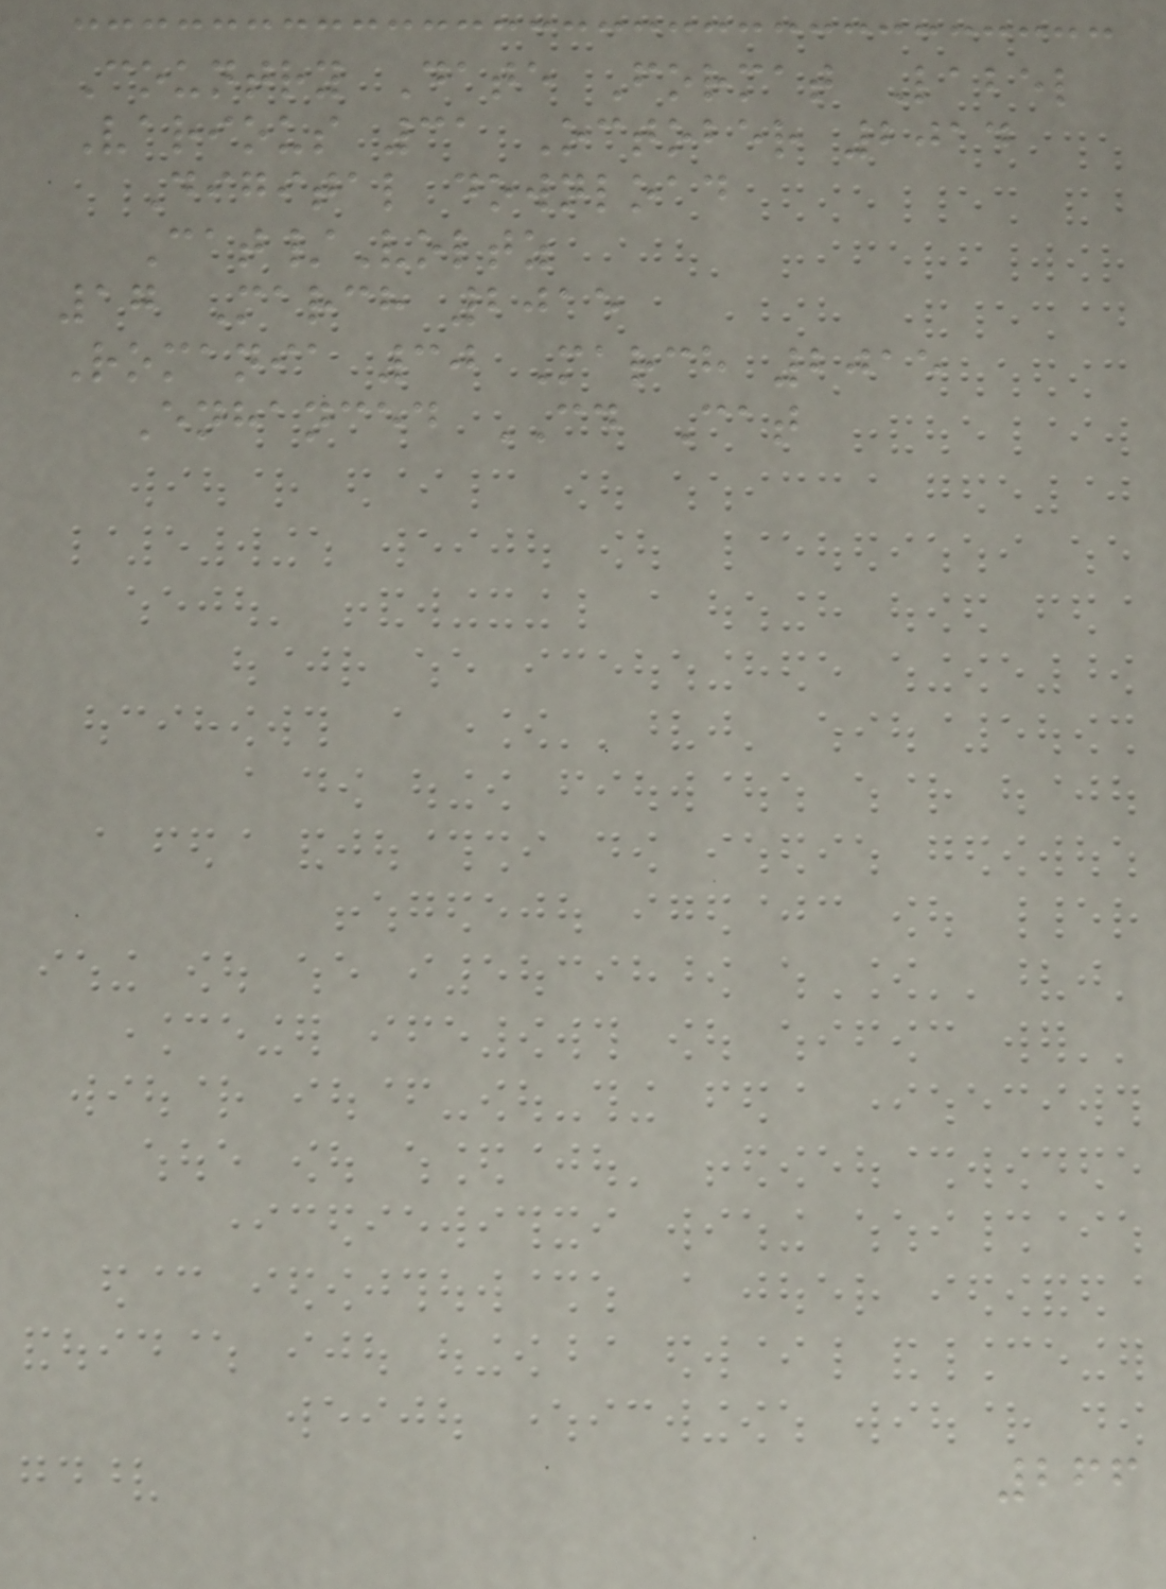Country Date Format Label
Various 31 October 2014
Digital download
Cat/Voltz
17 March 2015
Romania 30 March 2015
Enhanced CD Cat
266
